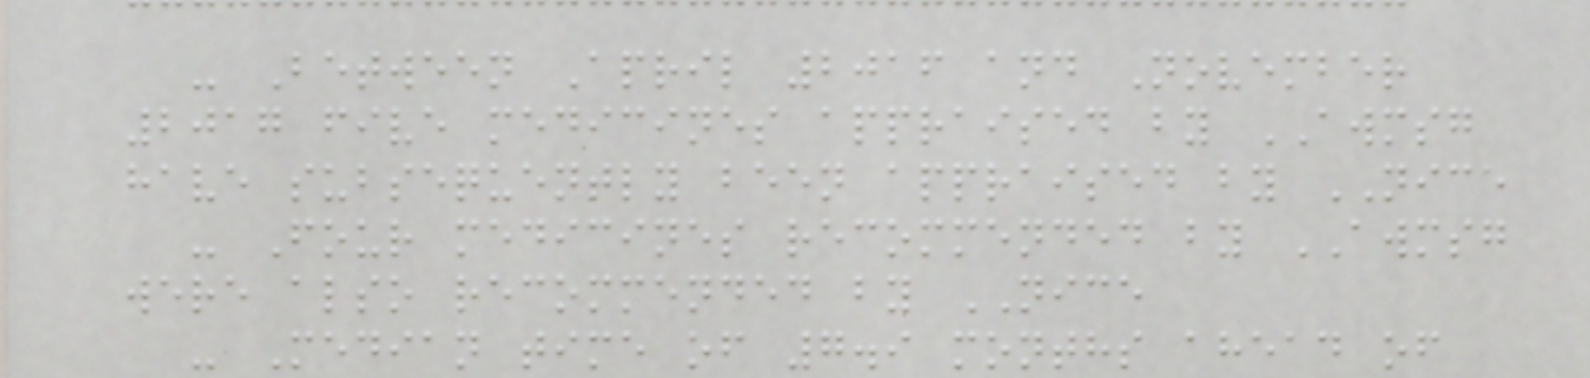- Between April 2016 and November
2017 five medicines appraised by AWMSG
have subsequently been appraised by NICE
- Four medicines recommended by AWMSG
were also recommended by NICE
- Median time of 7.9 months ahead of
